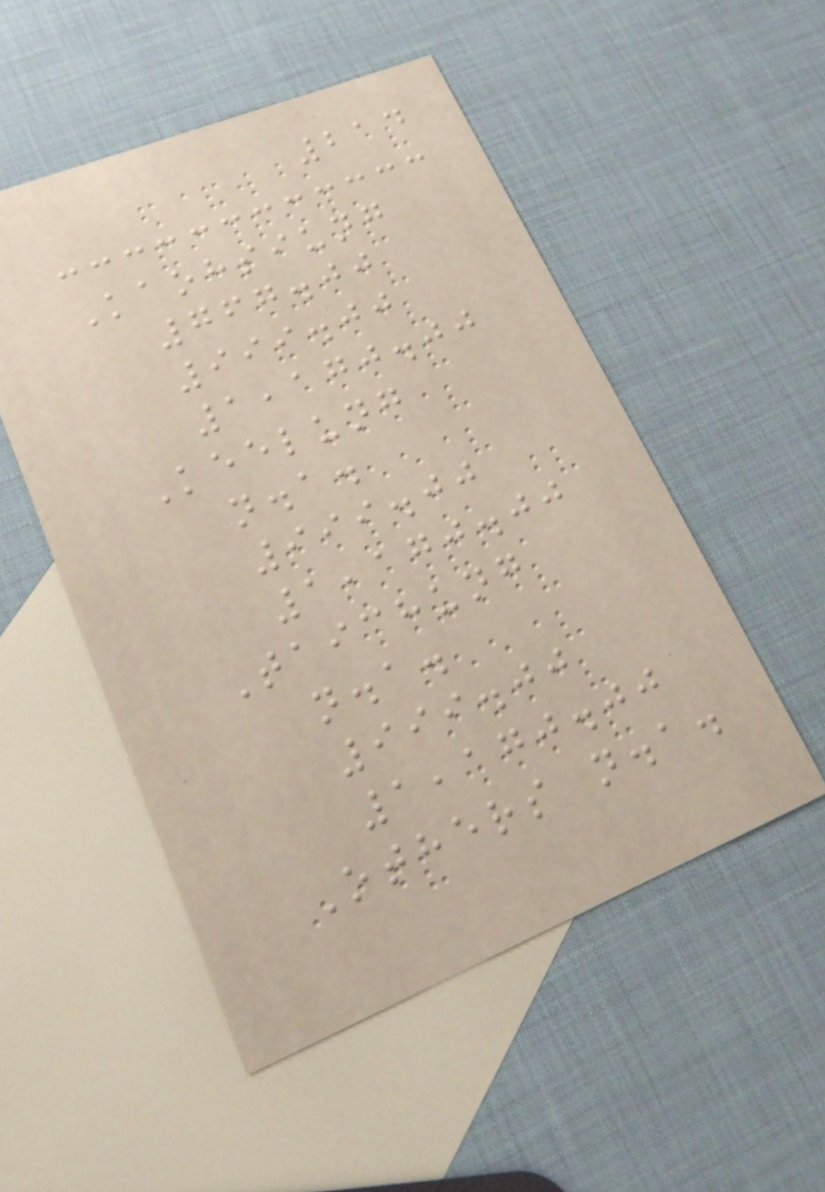214
Kaohsiung
767.00
999.00
1,170.00
Keelung
n.a.
999.00
1,170.00
Taichung
n.a.
999.00
1,170.00
Others n.a.
